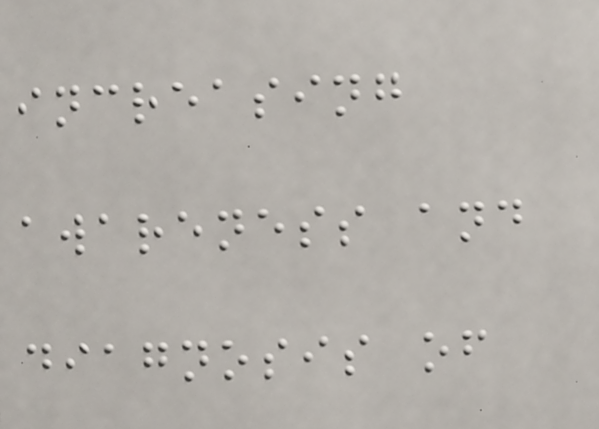increasing
awareness and
diagnosis of
